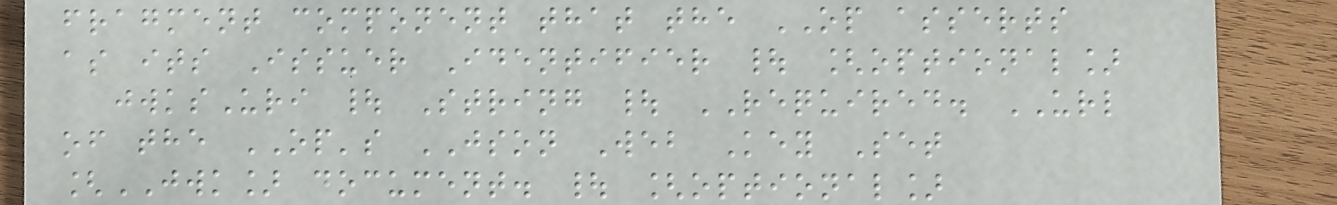fragment component that the OP asserts
as its Issuer Identifier | [optional]
jwksUri | String | REQUIRED. URL
of the OP's JSON Web Key Set
[JWK] document. | [optional]
